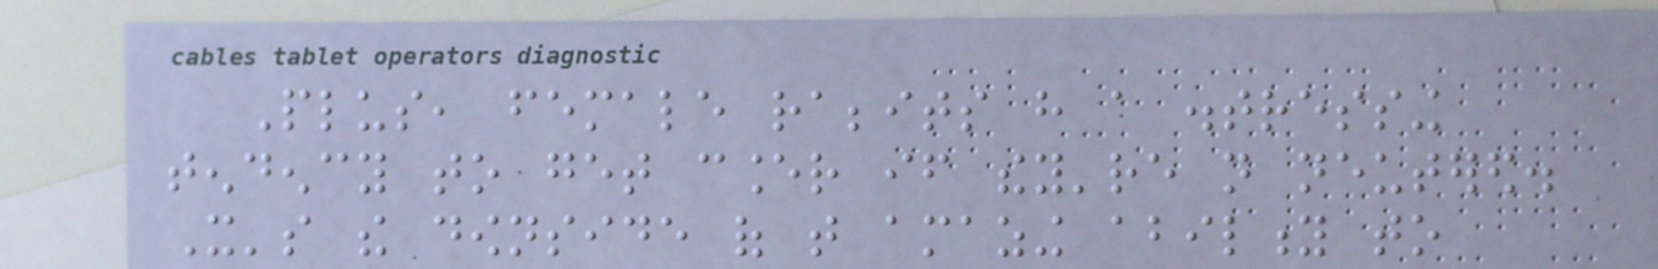Plus, female rabbits have a distressing
tendency to get cancer if they're not neutered.
It's the downside of that amazing ability to
